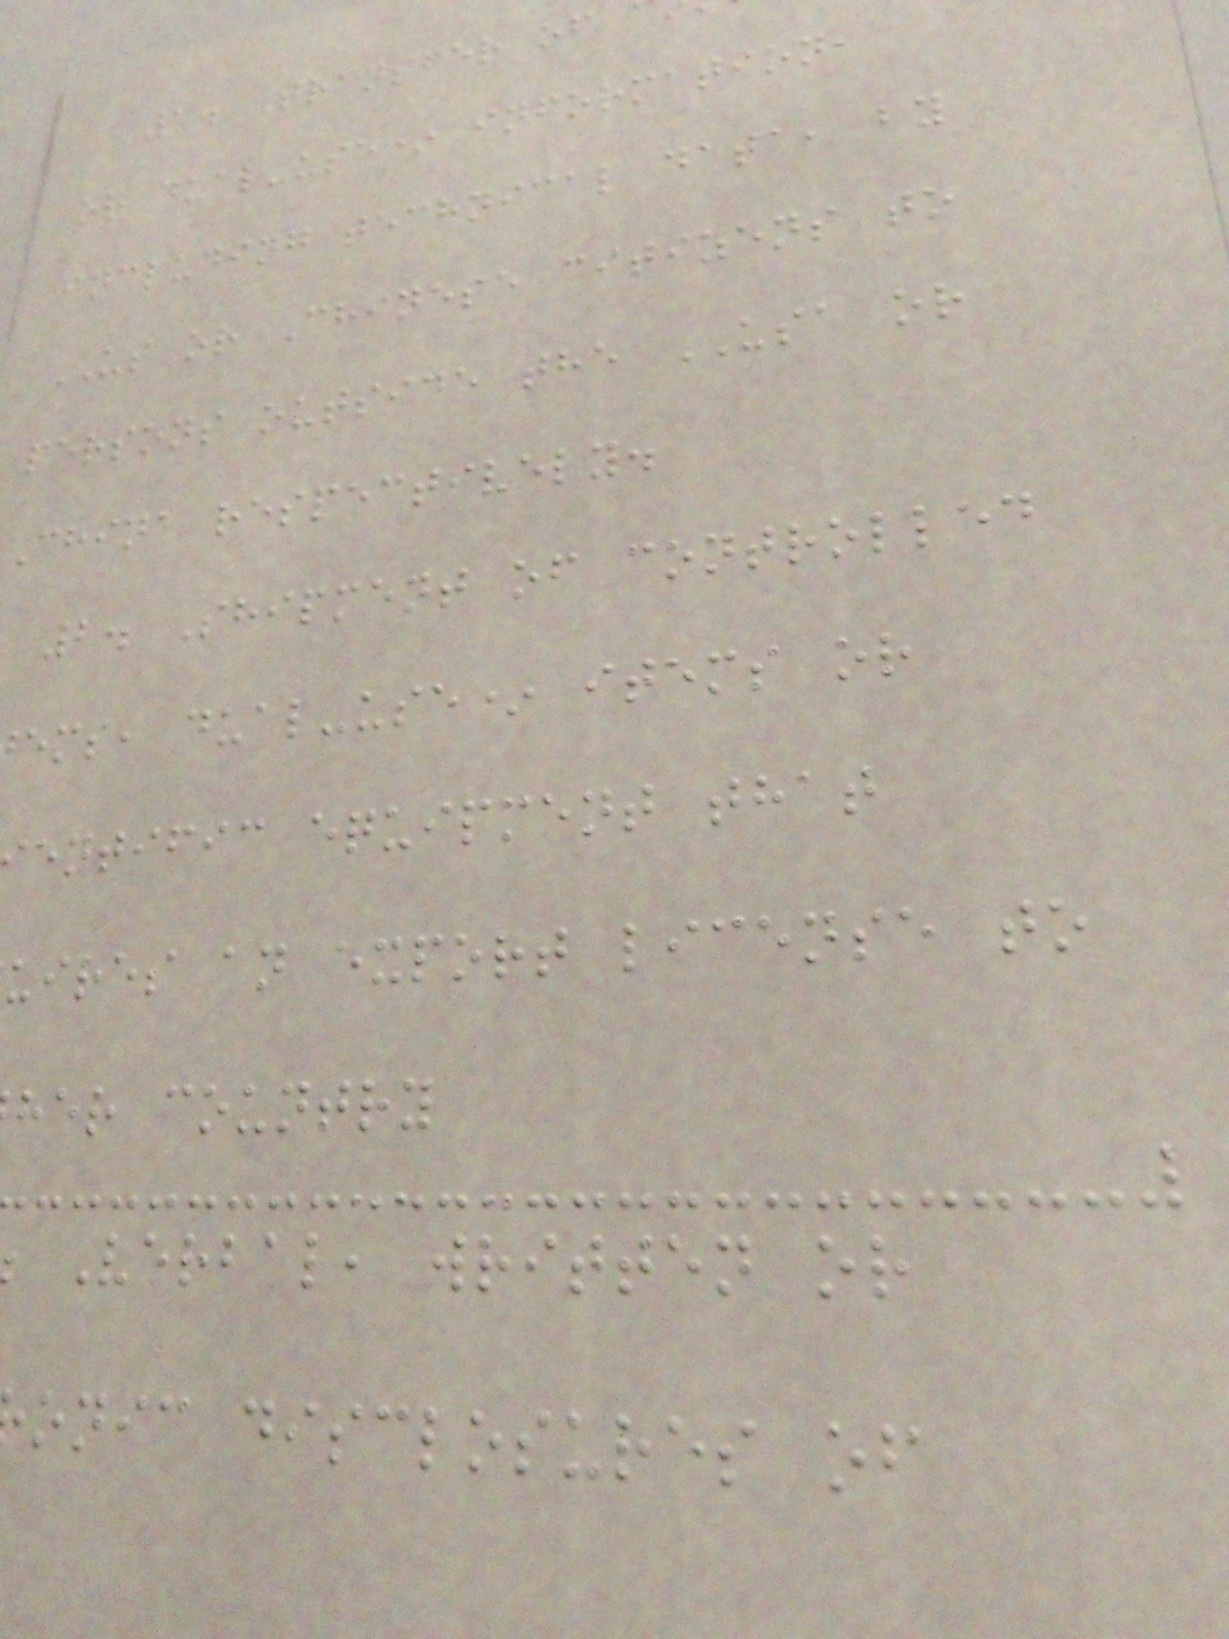1. Transfer of
or dual-use* information,
including technical data, by
US or Chinese citizens to
persons outside the USA or
China respectively.
2. Shipment of controlled
ems, dual-use* items or
entific equipment that
uires an export license to
her country
Verbal, written or
onic disclosures of
